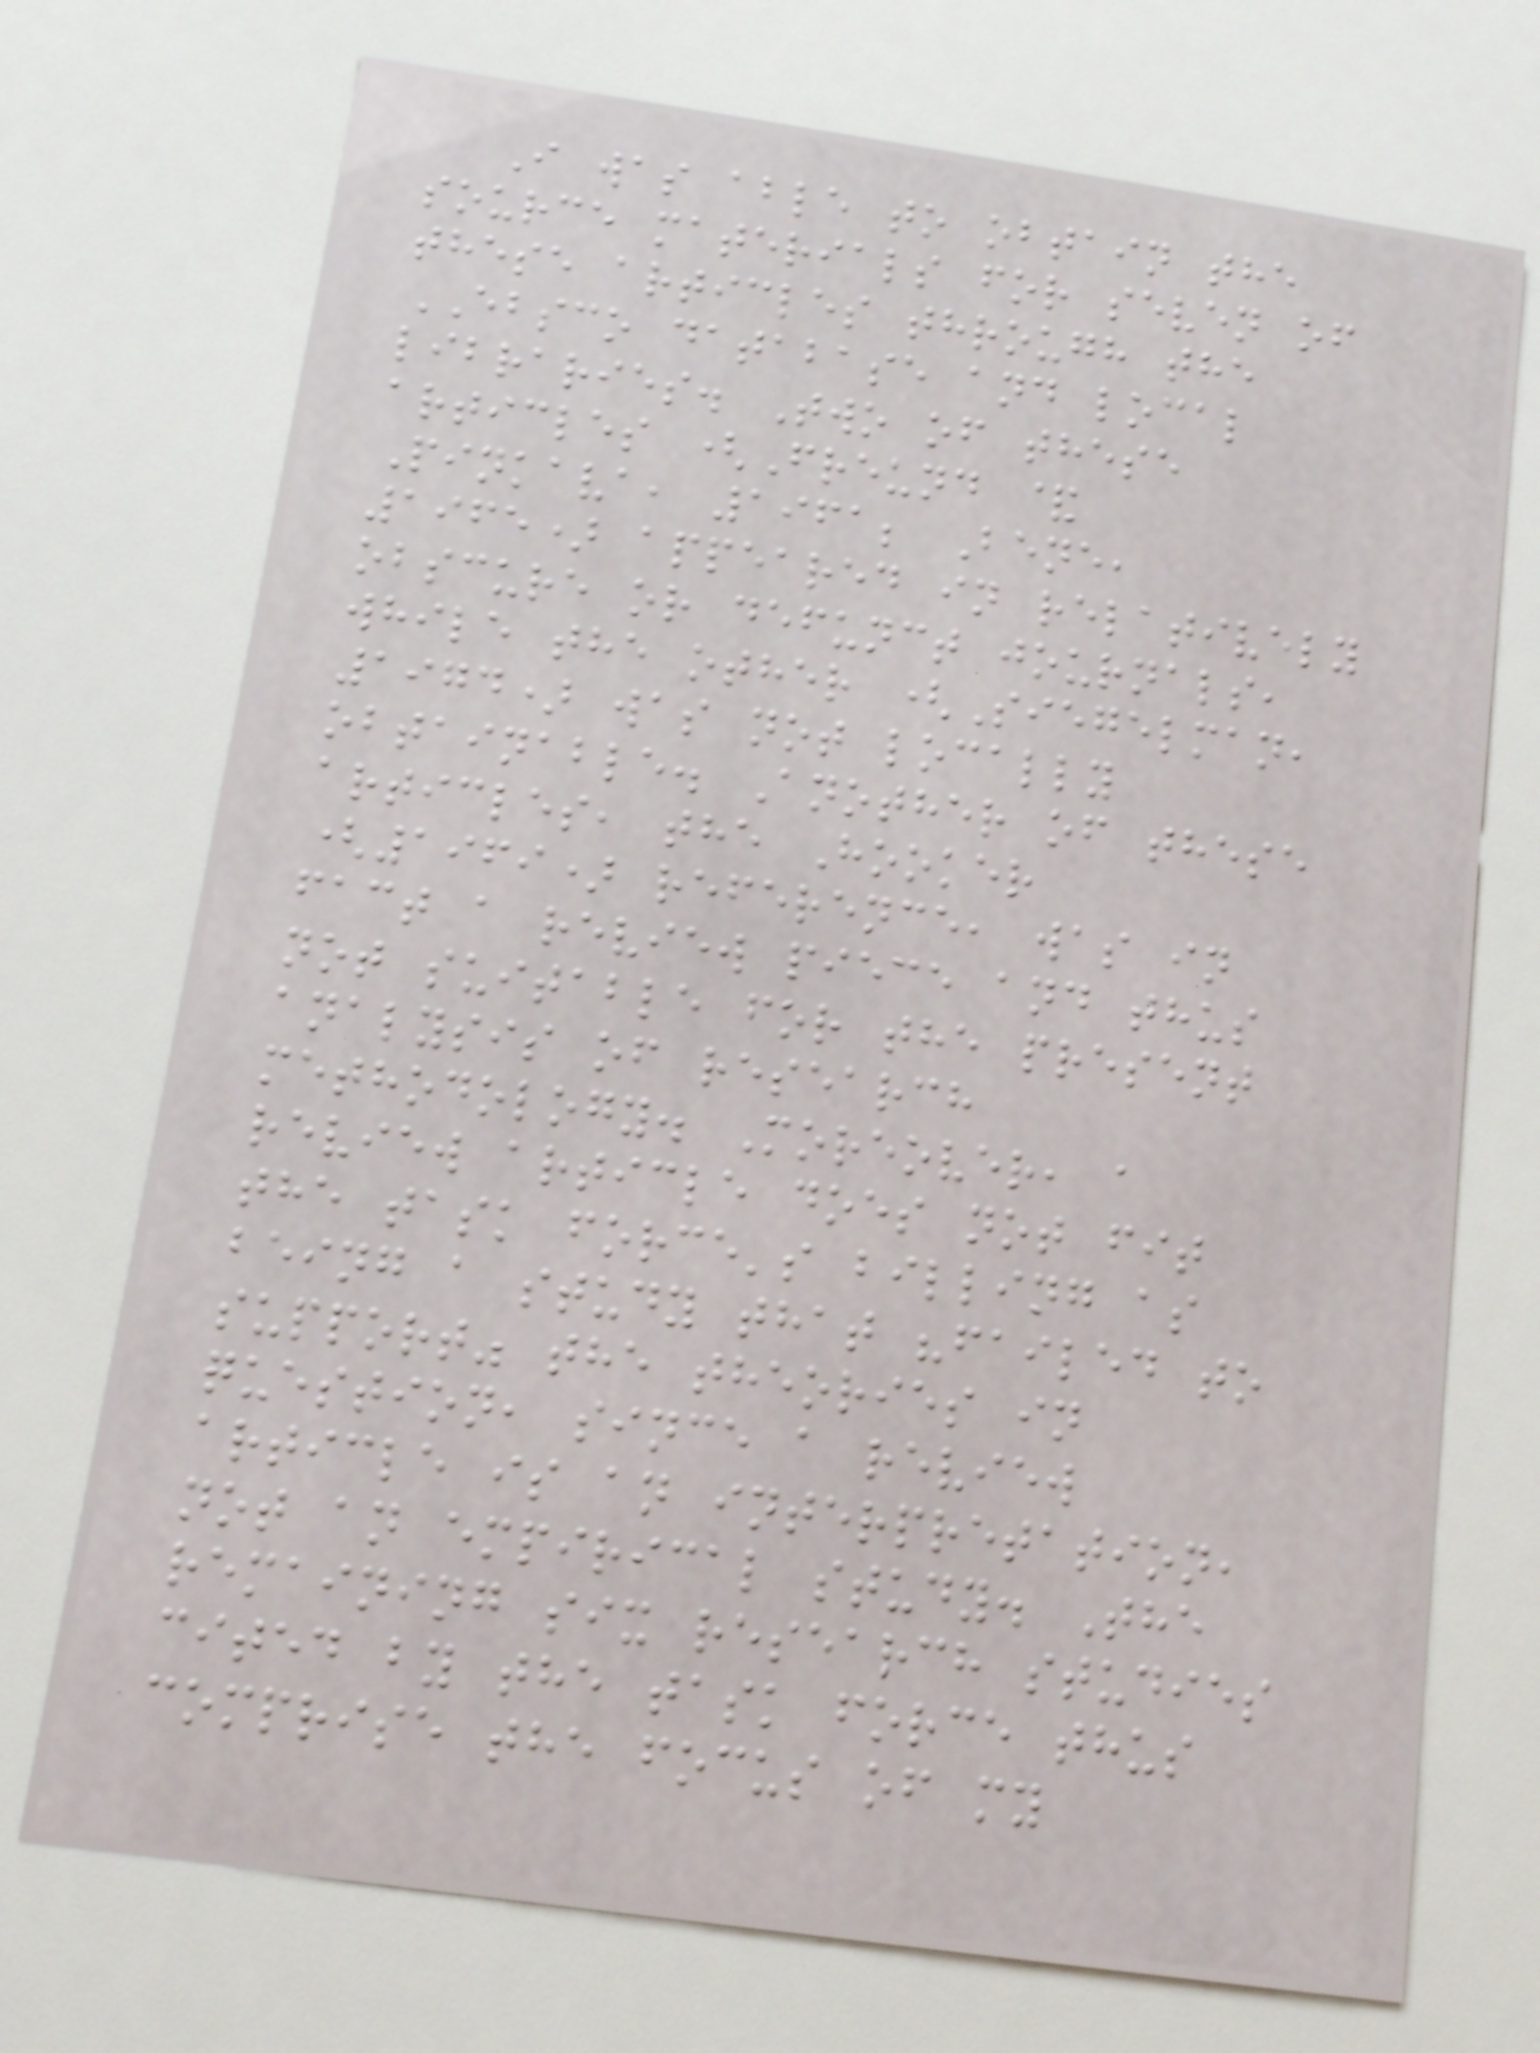I was able to obtain the
source materials for seven of
these articles through the
EBSCO database and local
libraries. Two of these
articles (Freund &
Pinkava, 1961; Bene,
1965) appeared in relatively
obscure or defunct journals,
while the other (Siegelman,
1974) was not locally
obtainable. Another of these
articles, the Hooker
(1969) reference, was in
fact a review piece and thus
not suitable for the present
analysis of research
methodology. Moreover, a
review article does not fit
the task force's billing as
being a study that "failed to
support" the theories in
question, since a review
article is an interpretation,
not an empirical study. The
remaining six research studies
cited by the task force thus
comprise the focus of my
